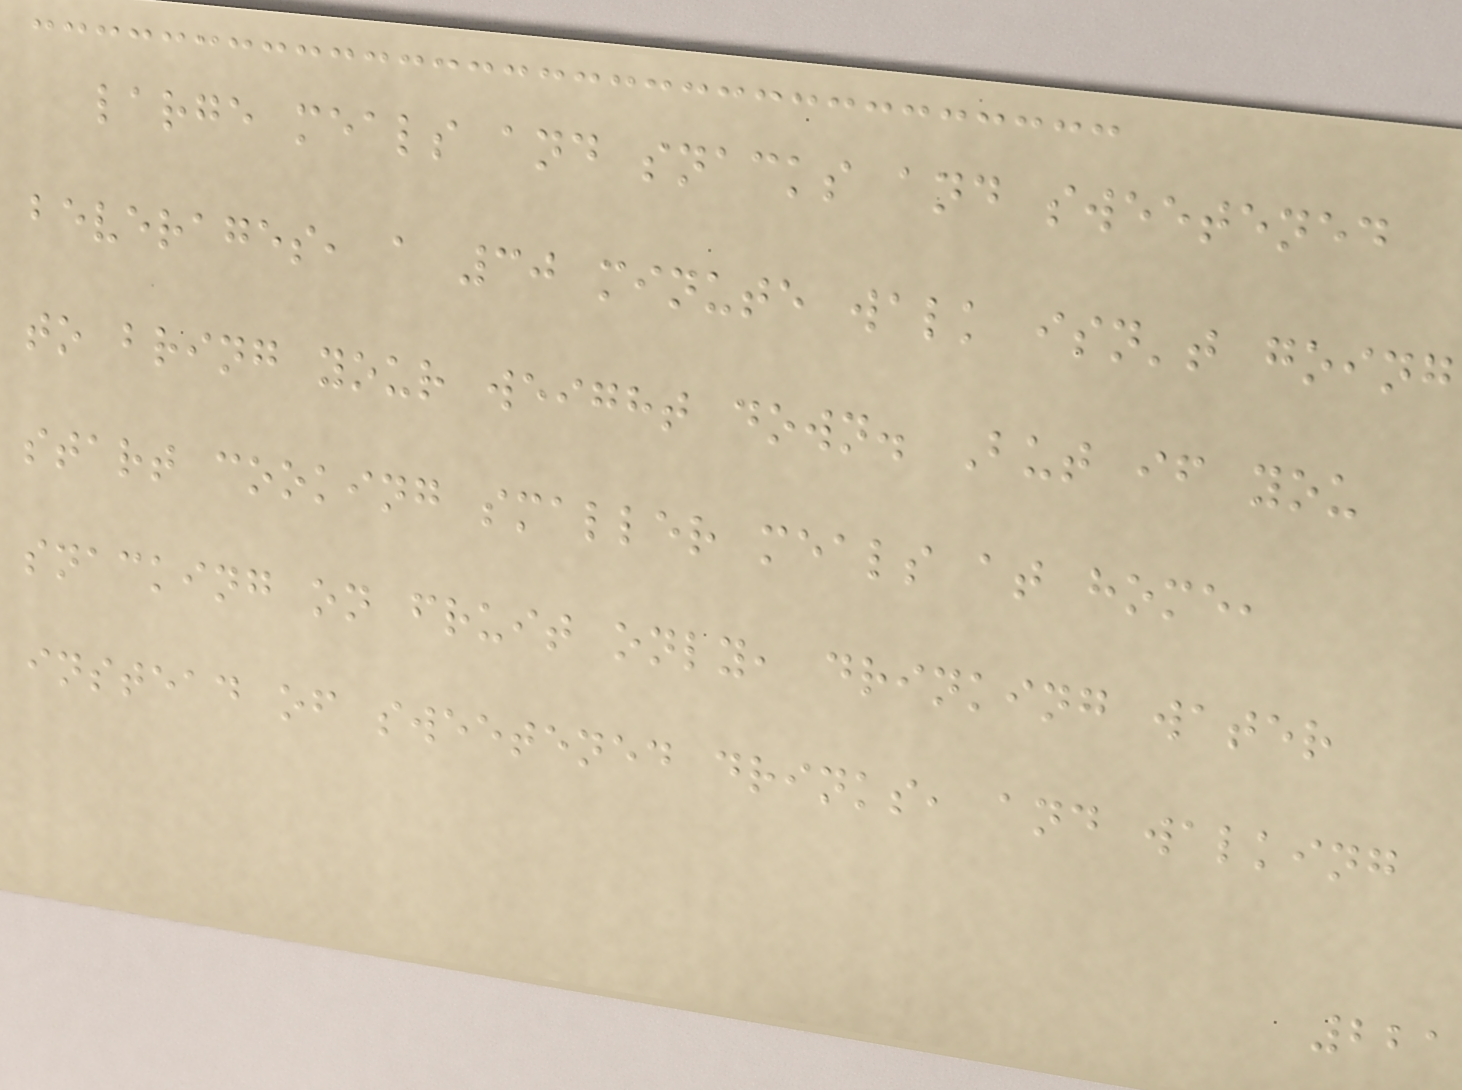large meals and snacks and sweetened
beverages, a 30 minute walk isn't going
to bring your weight down. But if you
start cooking smaller meals at home,
snacking on fruit only, drinking water
instead of sweetened drinks, and walking
221
